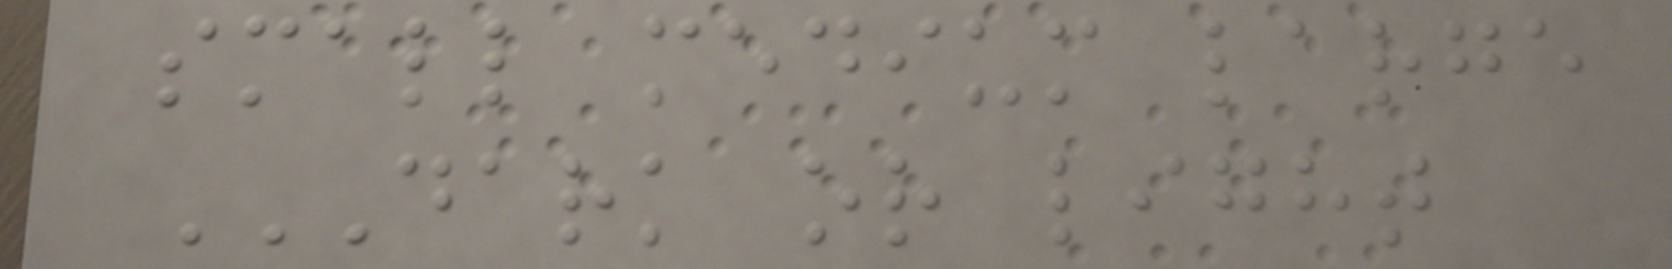small medium large
DARK OR LIGHT
